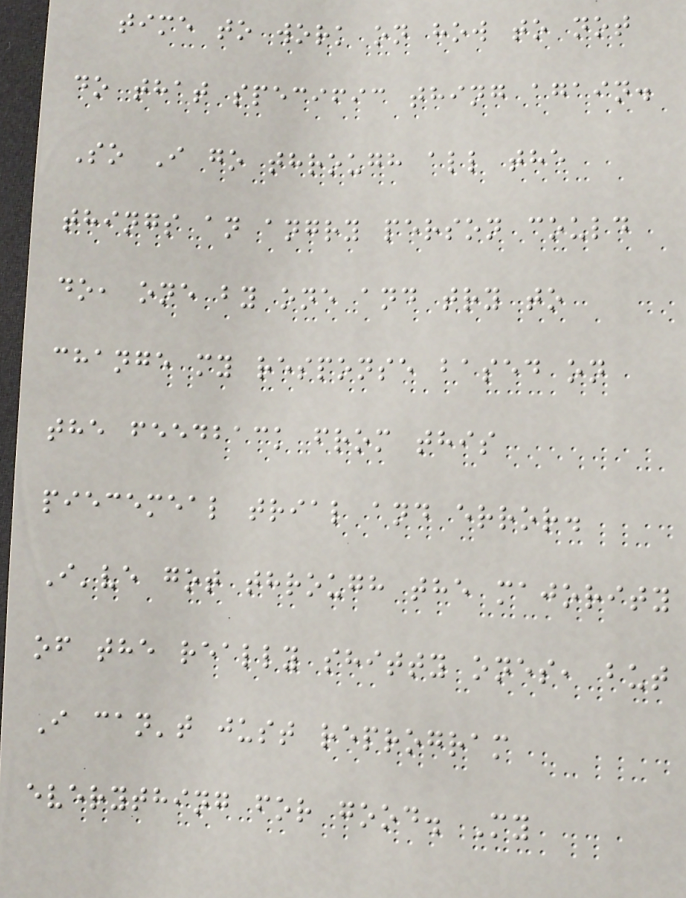time to work on how to not
do that specific thing again.
So I go through all the
things an angry person could
do, one by one and try to
change my response based on
the feedback from this
piecemeal trial and error.
I've got through the majority
of the really shitty ones, but
I can't just reprogram
everything for good. My
